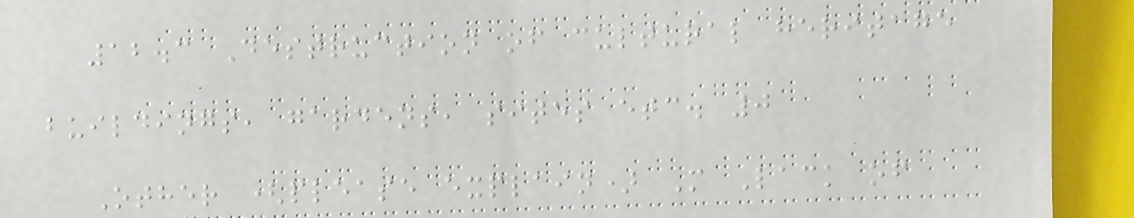12.3 Destruction of cultural heritage
buildings, gardens, sites etc. 0
Other (please explain) M Lack of
